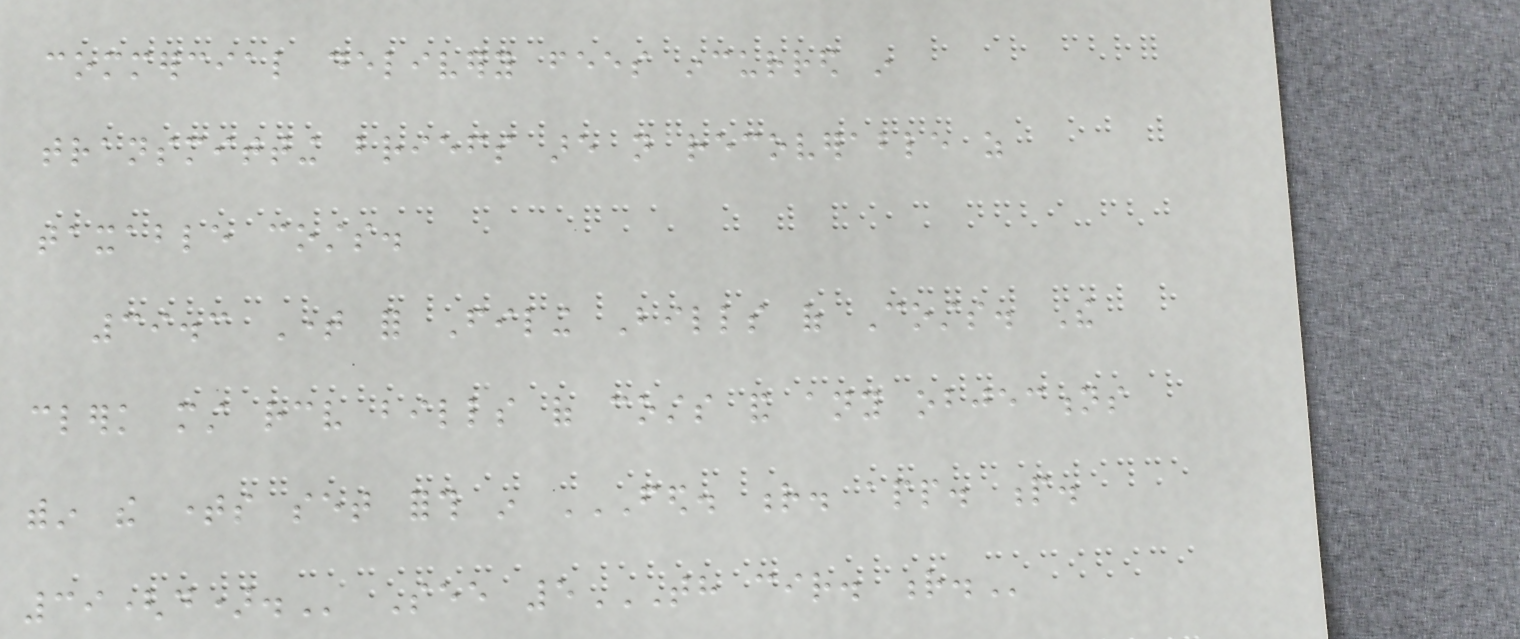commercial delivery fees incurred in
transmitting briefs are not recoverable as
taxable costs.
39.3 Time for Filing Bills of Costs. The
clerk must receive bills of costs and any objections
within the times set forth in FED. R. APP. P.
39(D). See 5TH CIR. R.
